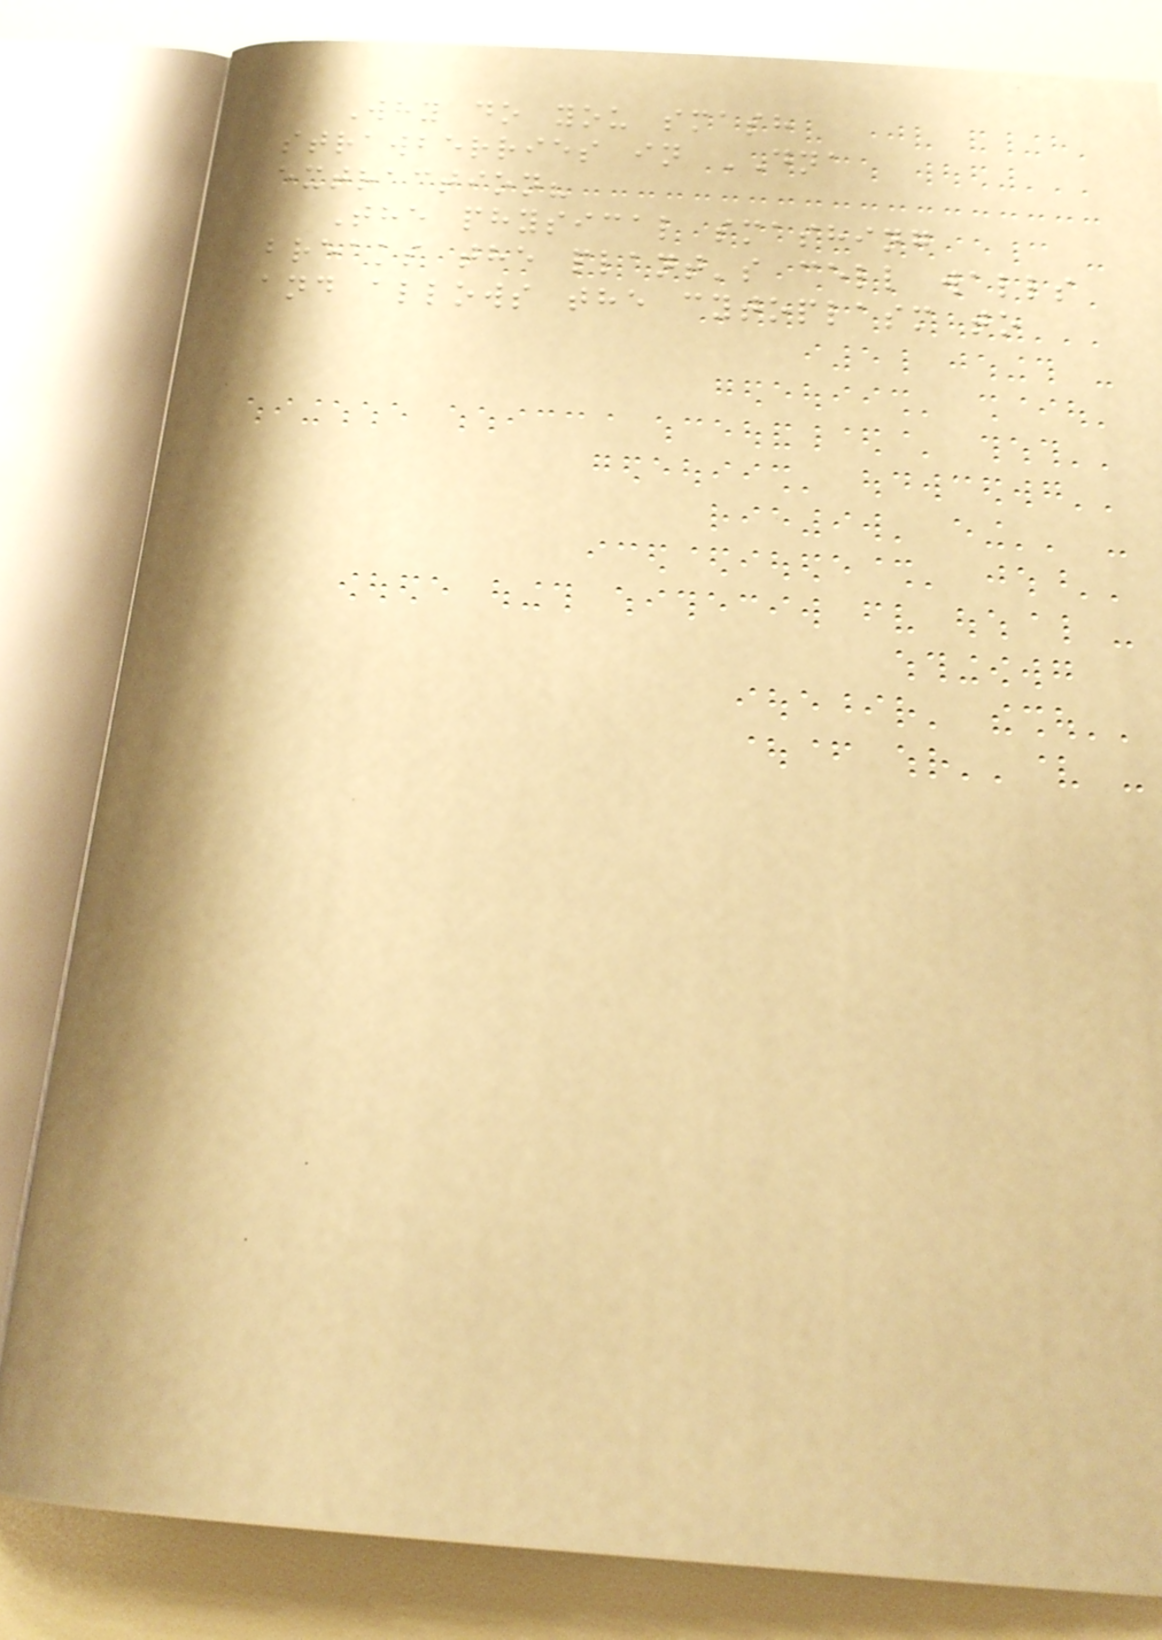Why do you smash
strawberries in DNA
extraction?
The physical smashing
breaks the plant's cell walls
and allows the cytoplasm to
